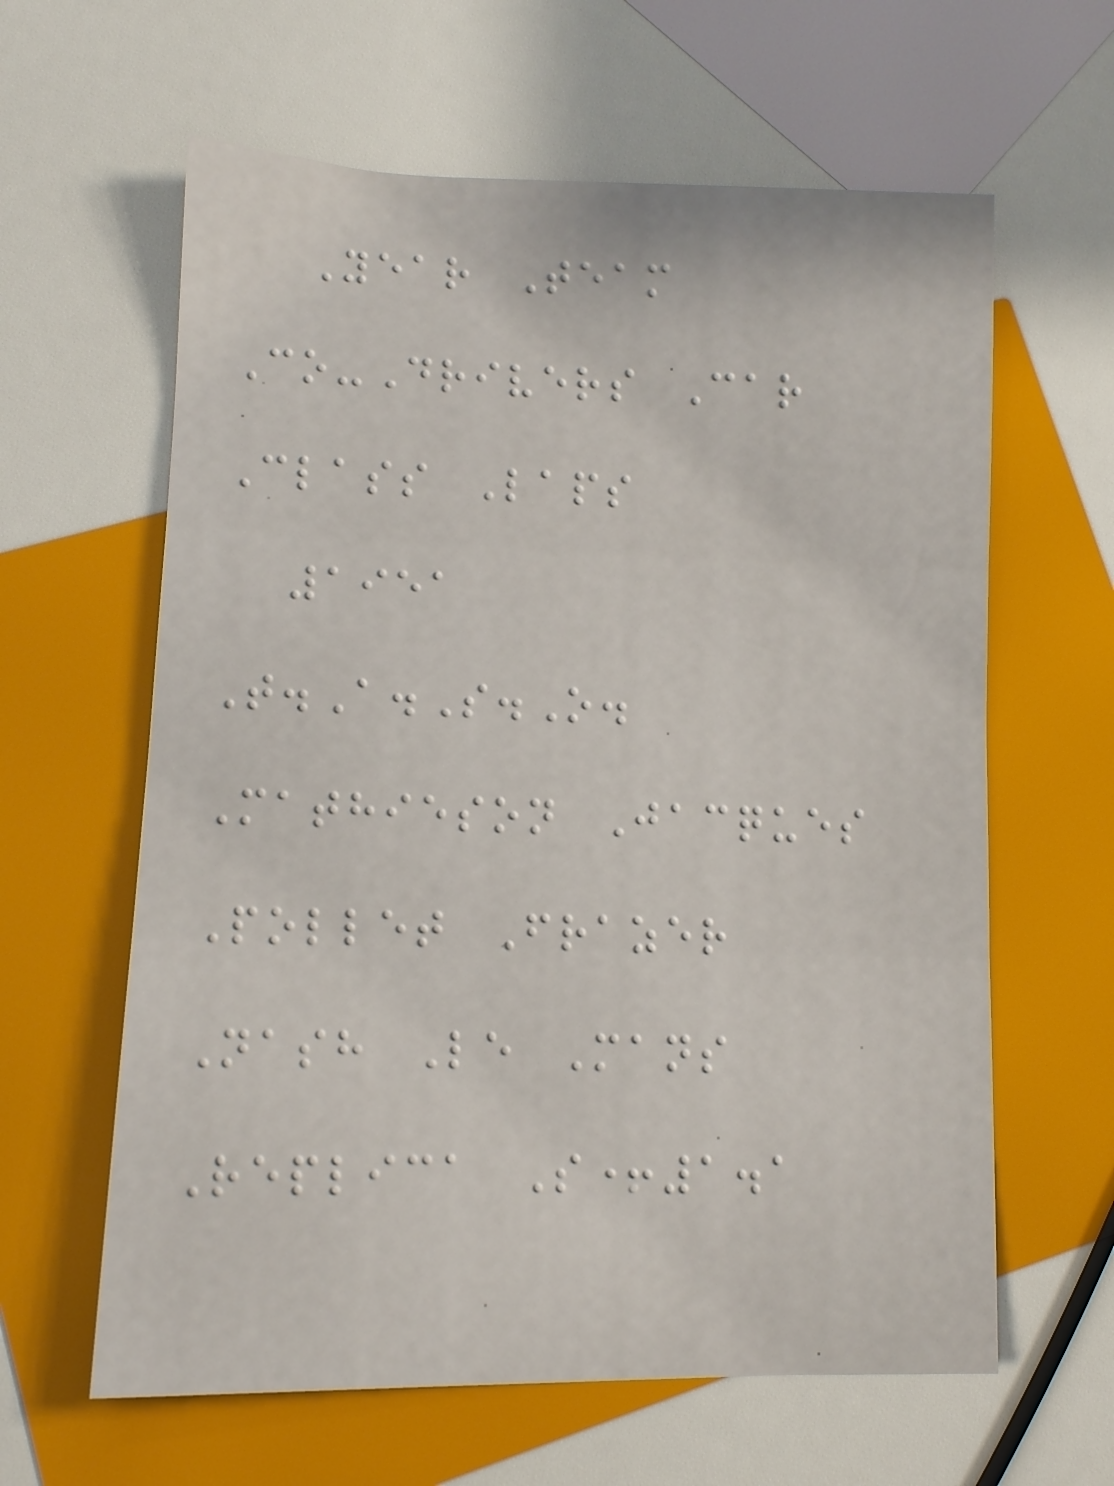Year Team
Co-Drivers Car
Class Laps
1951
T.A.S.O.
Mathieson Jacques
Pollet Frazer
Nash Le Mans
Replica S+1.1
